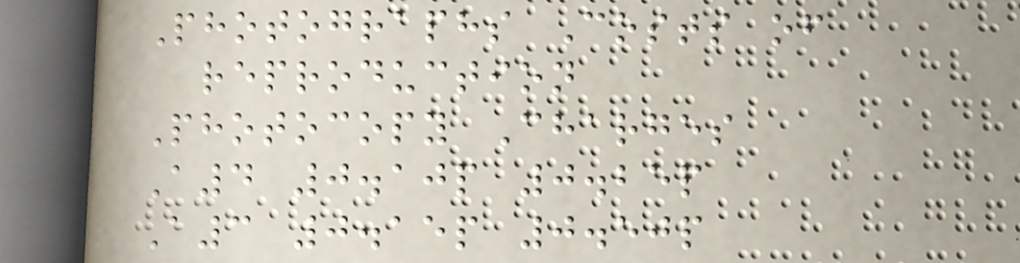Photographs Costs of
reproduction
Photocopy Charges
A4 0.10p 0.25p
A3 0.15p 0.50p
